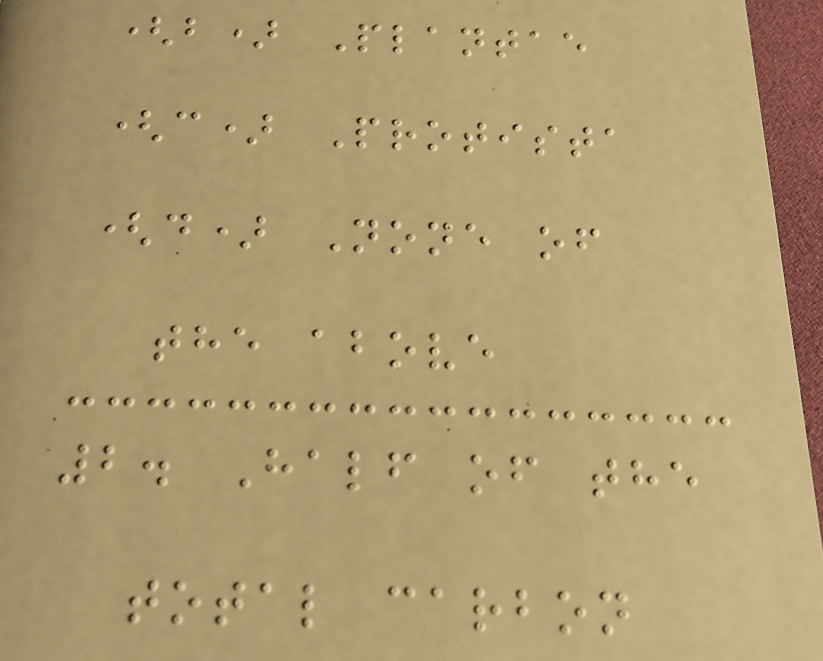(b) Plantae
(c) Protista
(d) None of
the above
2. Half of the
total carbon
